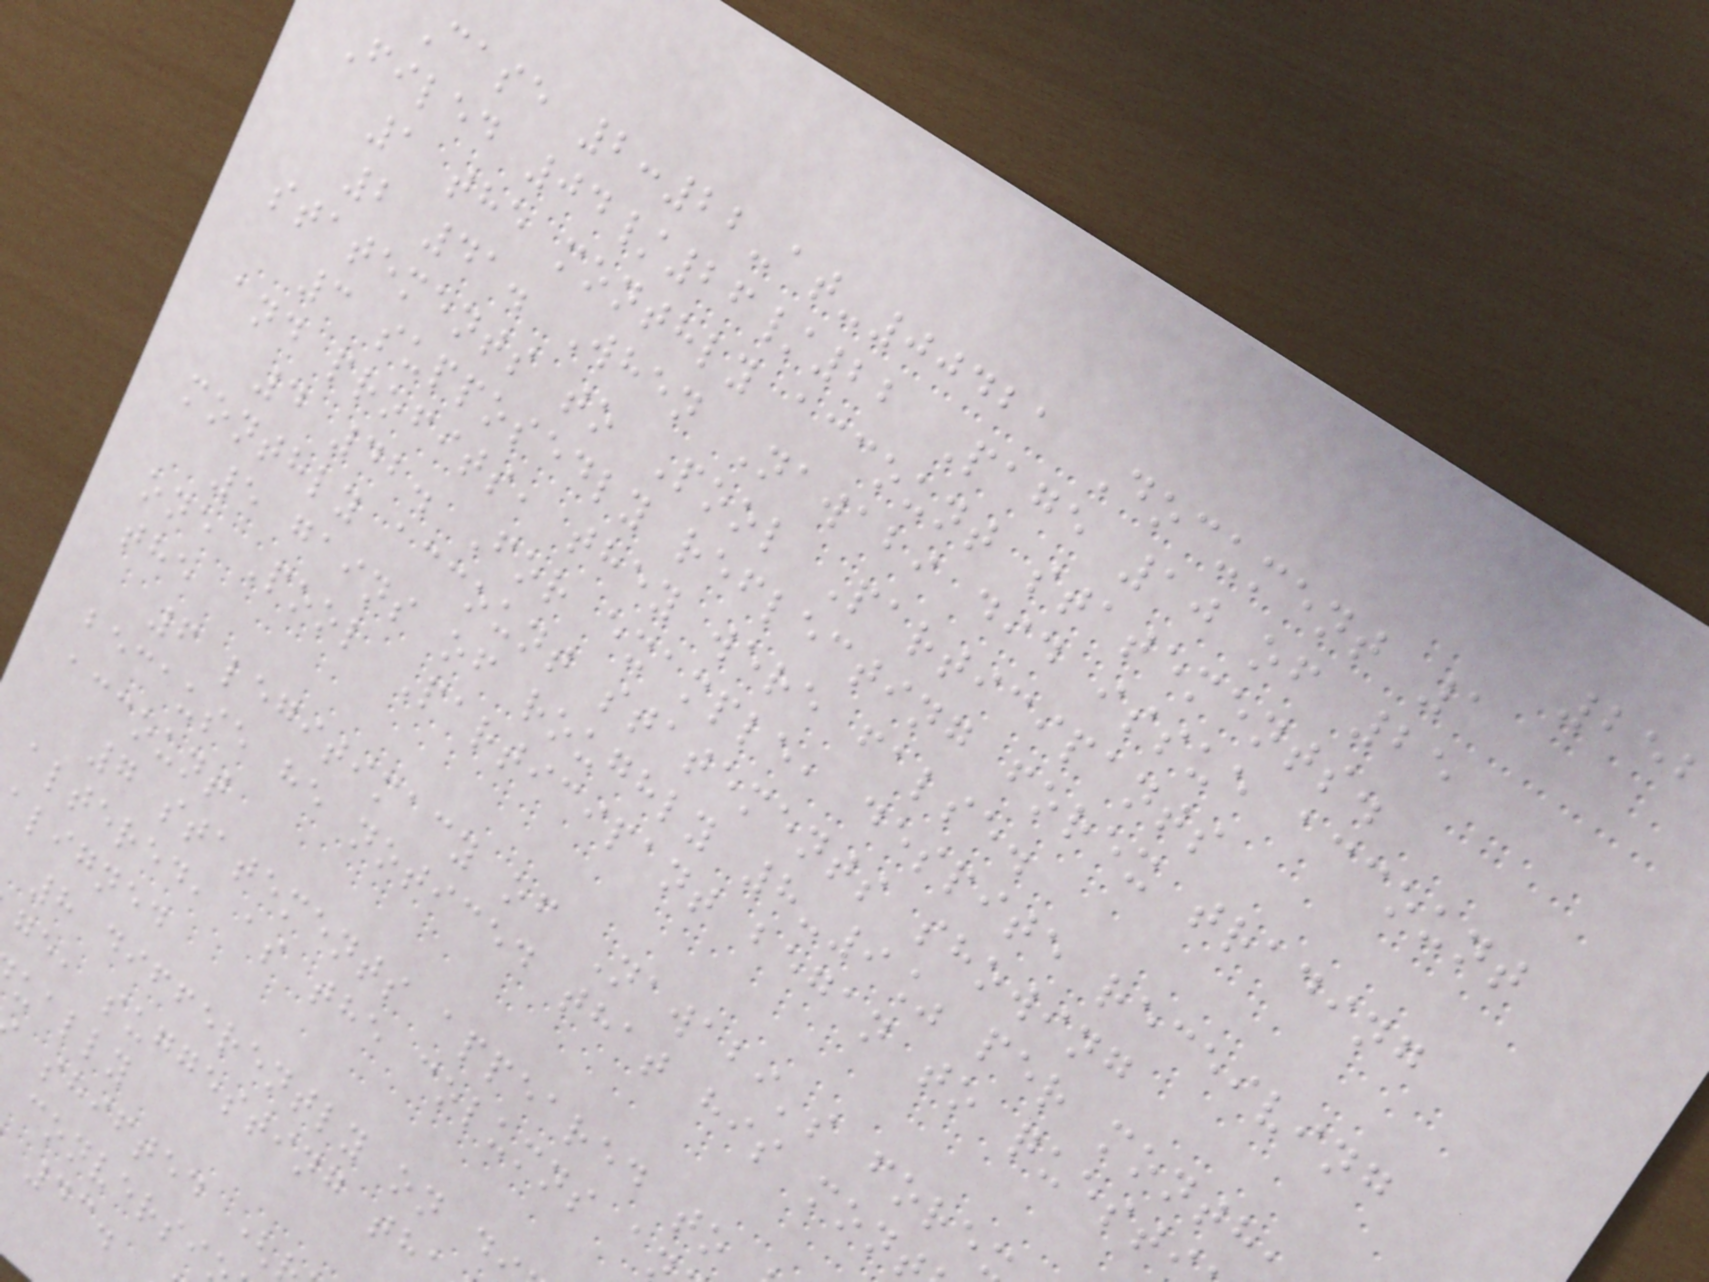Case 2:22-at-00421 Document 1
Filed 04/26/22 Page 10 of 25
1 the monthly account statements.
2 41. When Nawabi did issue account
statements to Pool Participants
3 supposedly reflecting forex trading
and profits, they were false.
4 42. For example, despite receiving
monthly account statements showing
5 gains of roughly 8-9% per month
one Pool Participant began to quest
the
6 legitimacy of Nawabi's fore
because he noticed that his mon
account
7 statements appeared to
altered, as the columns a
aligned
8 differently on d
ge, suggesting th
ually
shifted (
conversi
